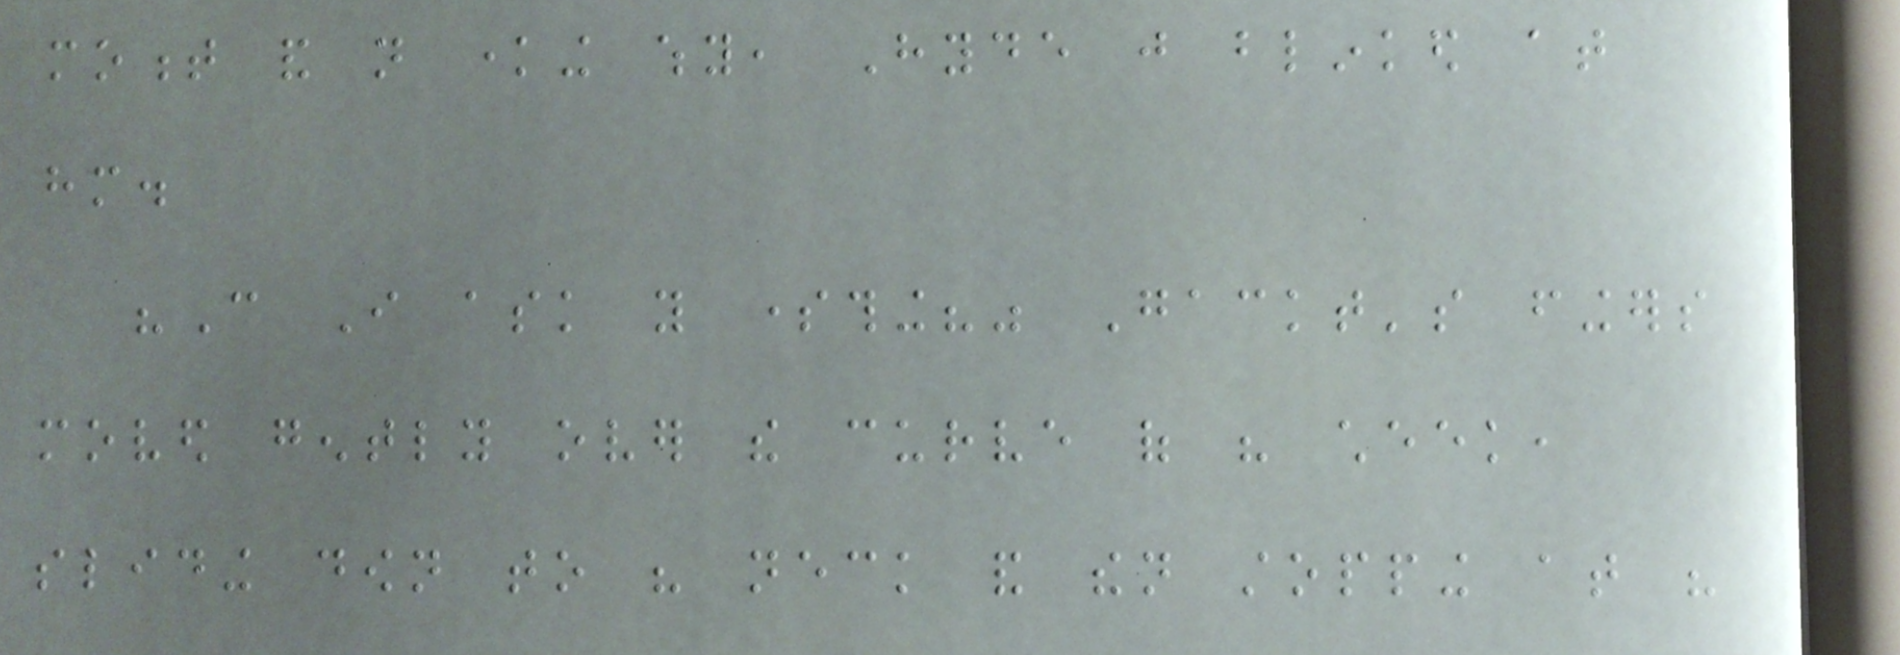moment and not knowing why, Hyde just blinked at
him.
"Can I ask you something?" Gackt's fingers
moved gently over the curve of his cheek,
sliding down to his neck and then stopping at his
